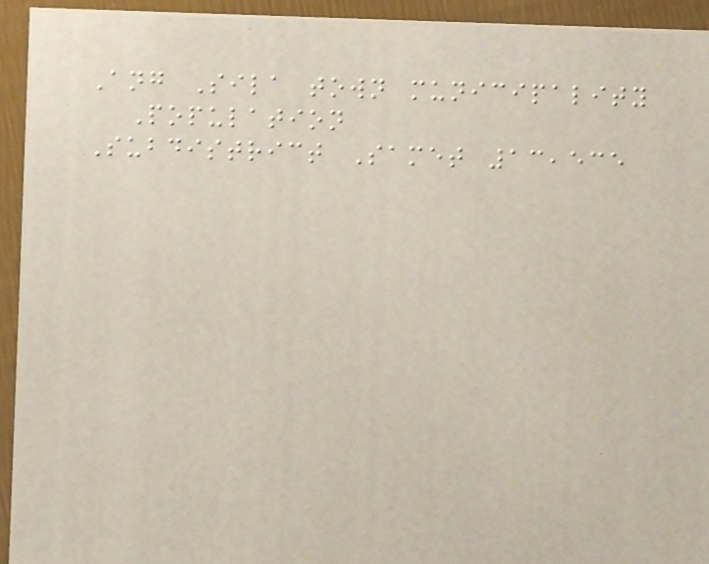Ang Sila town municipality
Population
Subdistrict Samet 13,535
